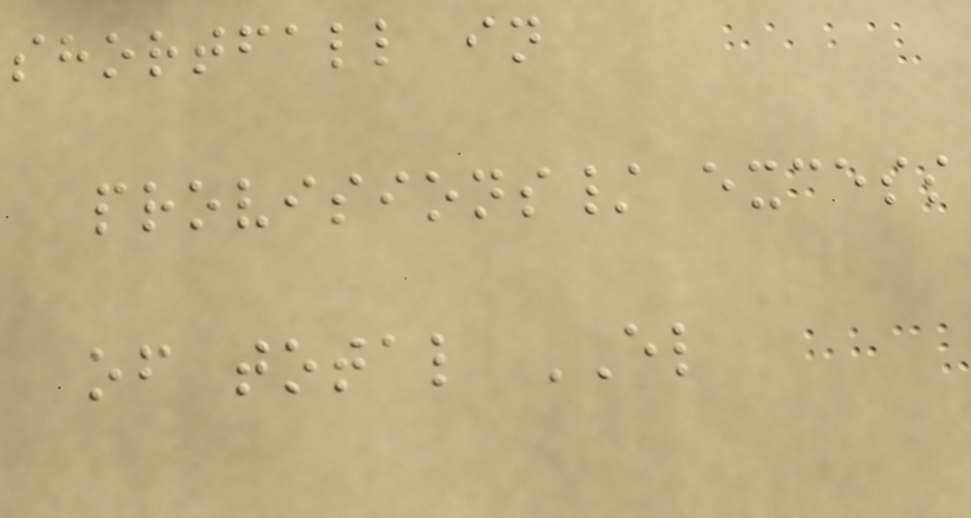shortfall in
provisions/ excess
of total EL
